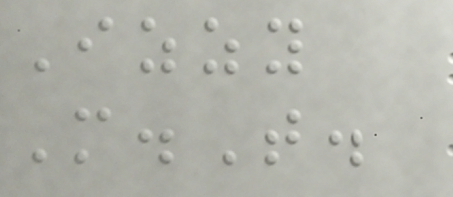Izzy
M.T.
